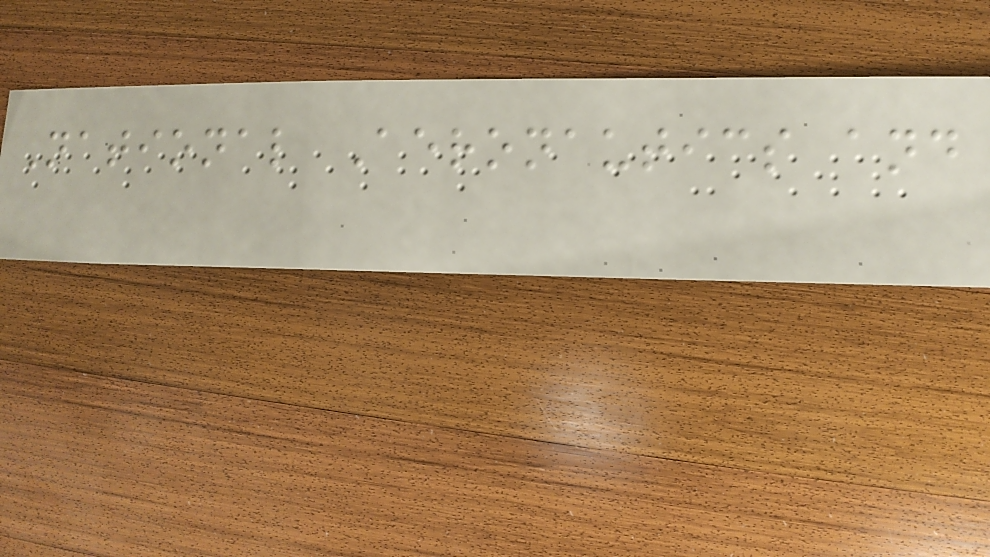National Aeronautics and
